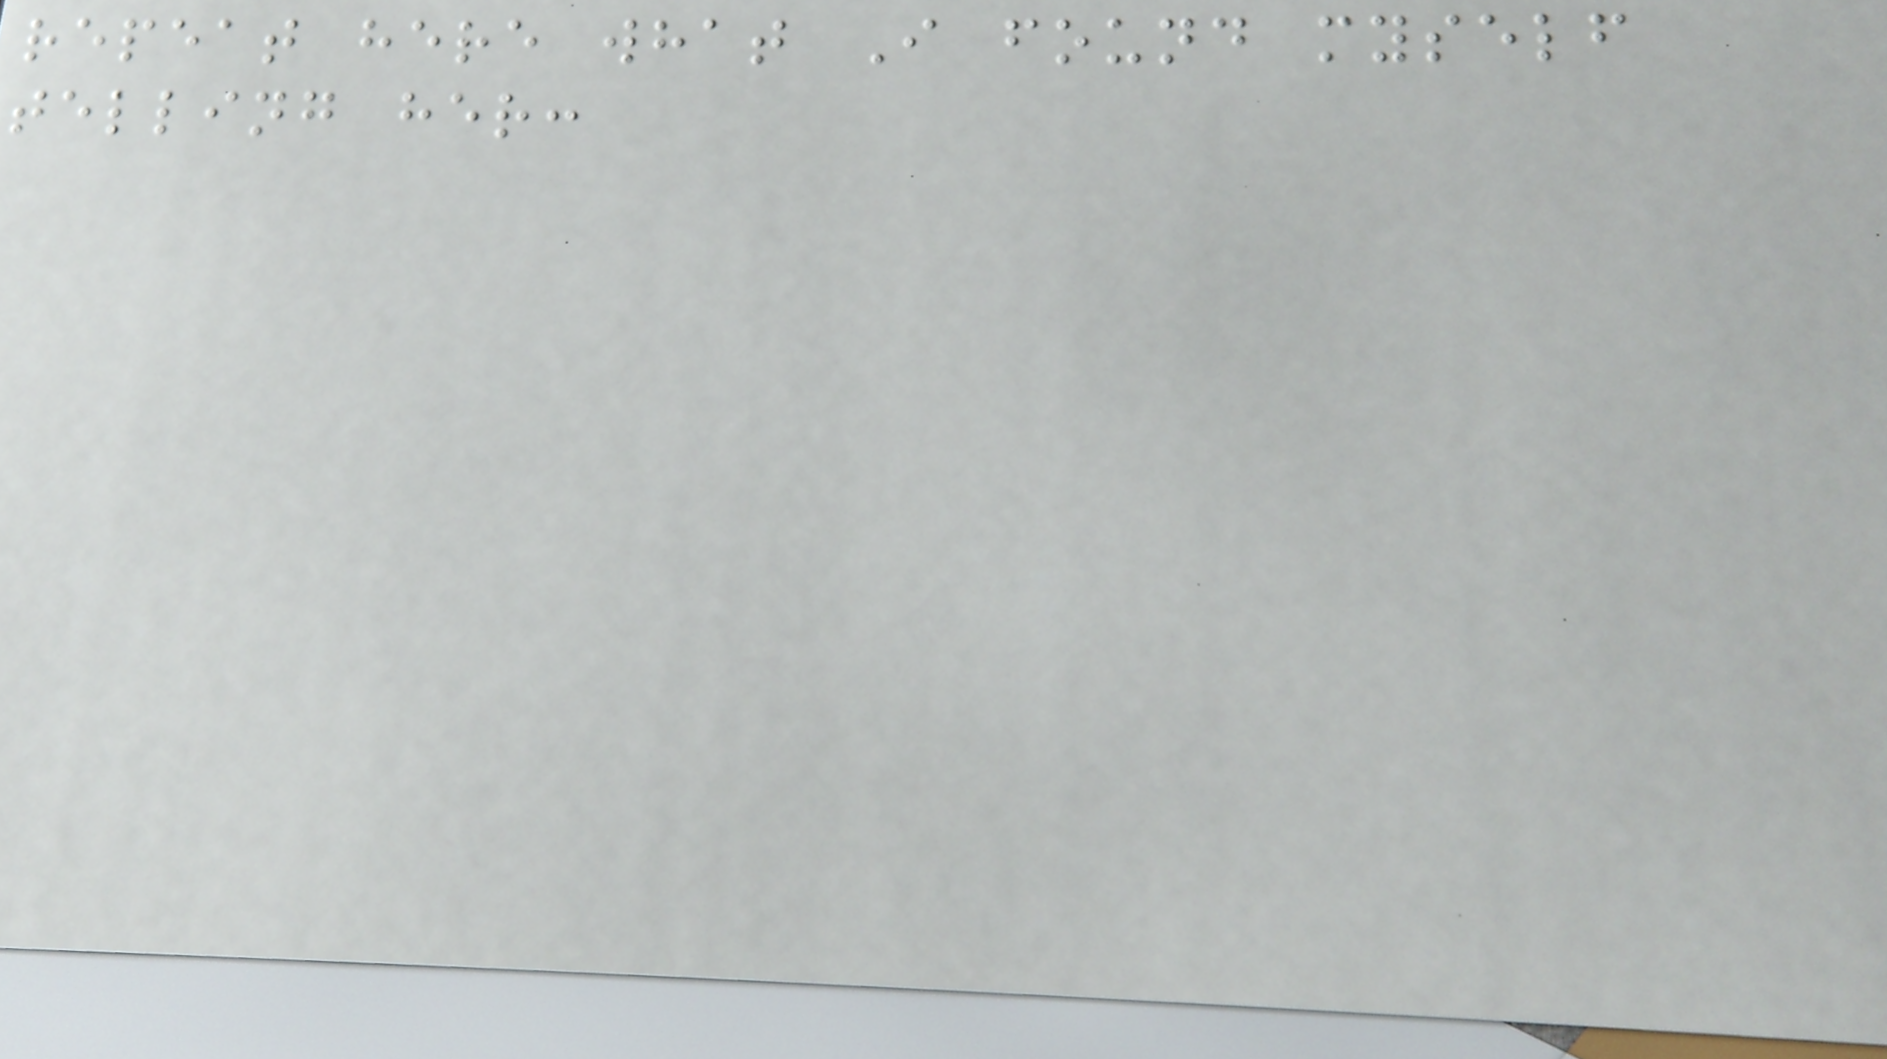repeat here what I found myself
telling her:
